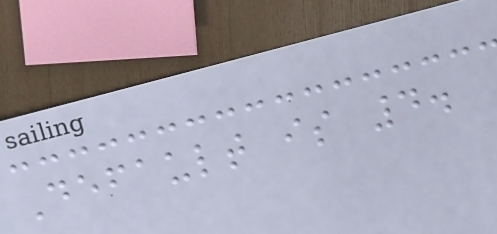Default is 4.
